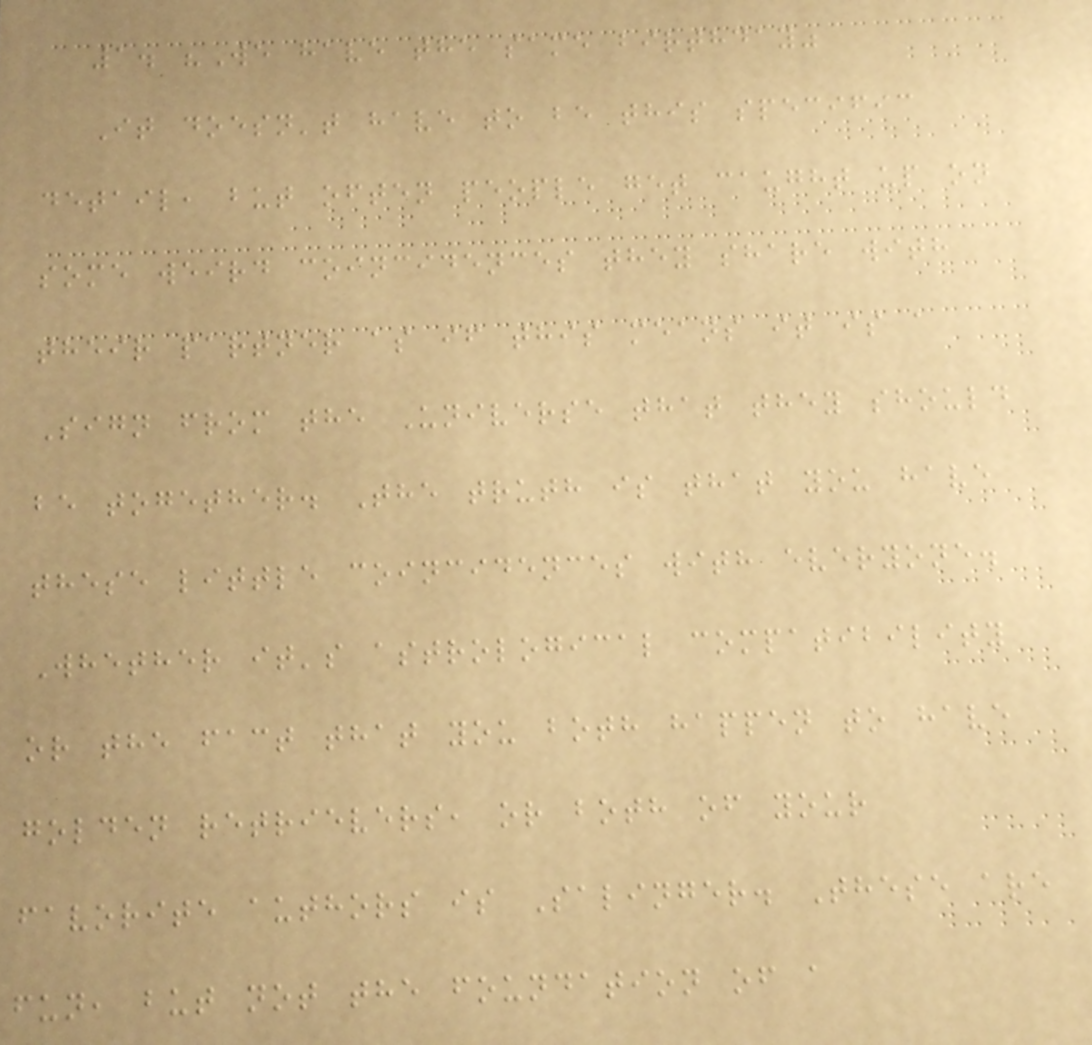1. "We have the same birthday"
It doesn't have to be this specific
detail, but often people get caught up on
some weird coincidences they share with
their partner as if this means it is a
Sign from the Universe that they should
be together. The truth is that you have
these little coincidences with everyone.
Whether it's astrological compatibility
or the fact that you both happen to have
golden retrievers, or both of your
favorite authors is Salinger. These are
fun, but not the foundation of a
